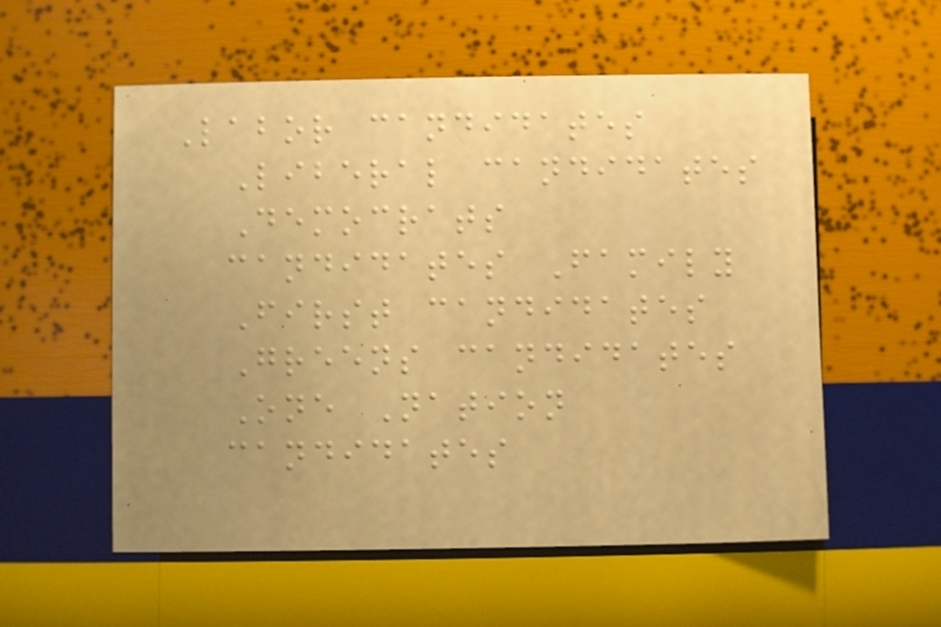Labor candidates
Liberal candidates
Democrats
candidates Family
First candidates
Greens candidates
One Nation
candidates
